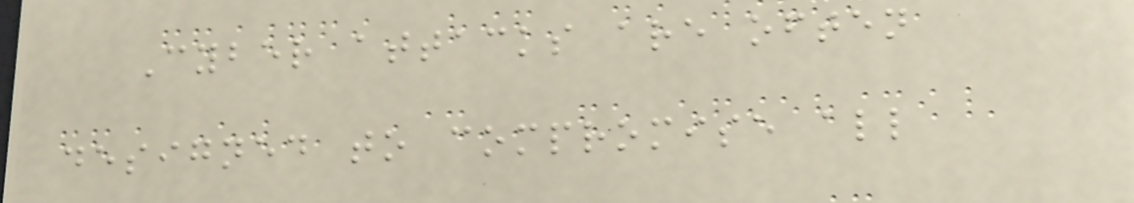Cyber attacks are often
designed to compromise all
